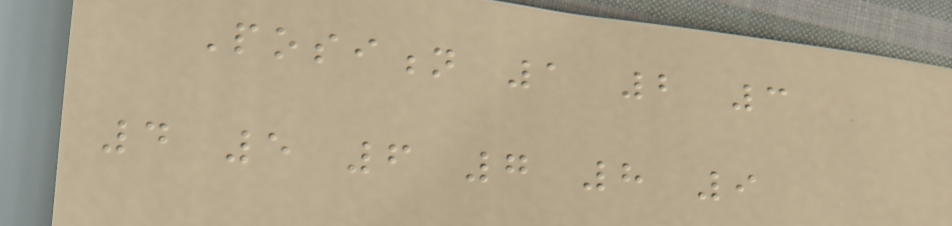Position 1 2 3
4 5 6 7 8 9
